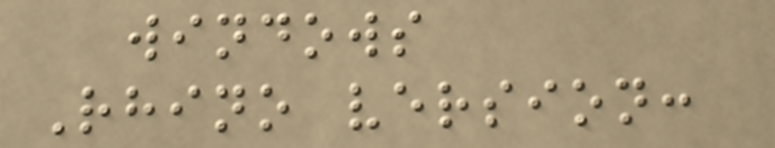windows
Rhino version:
